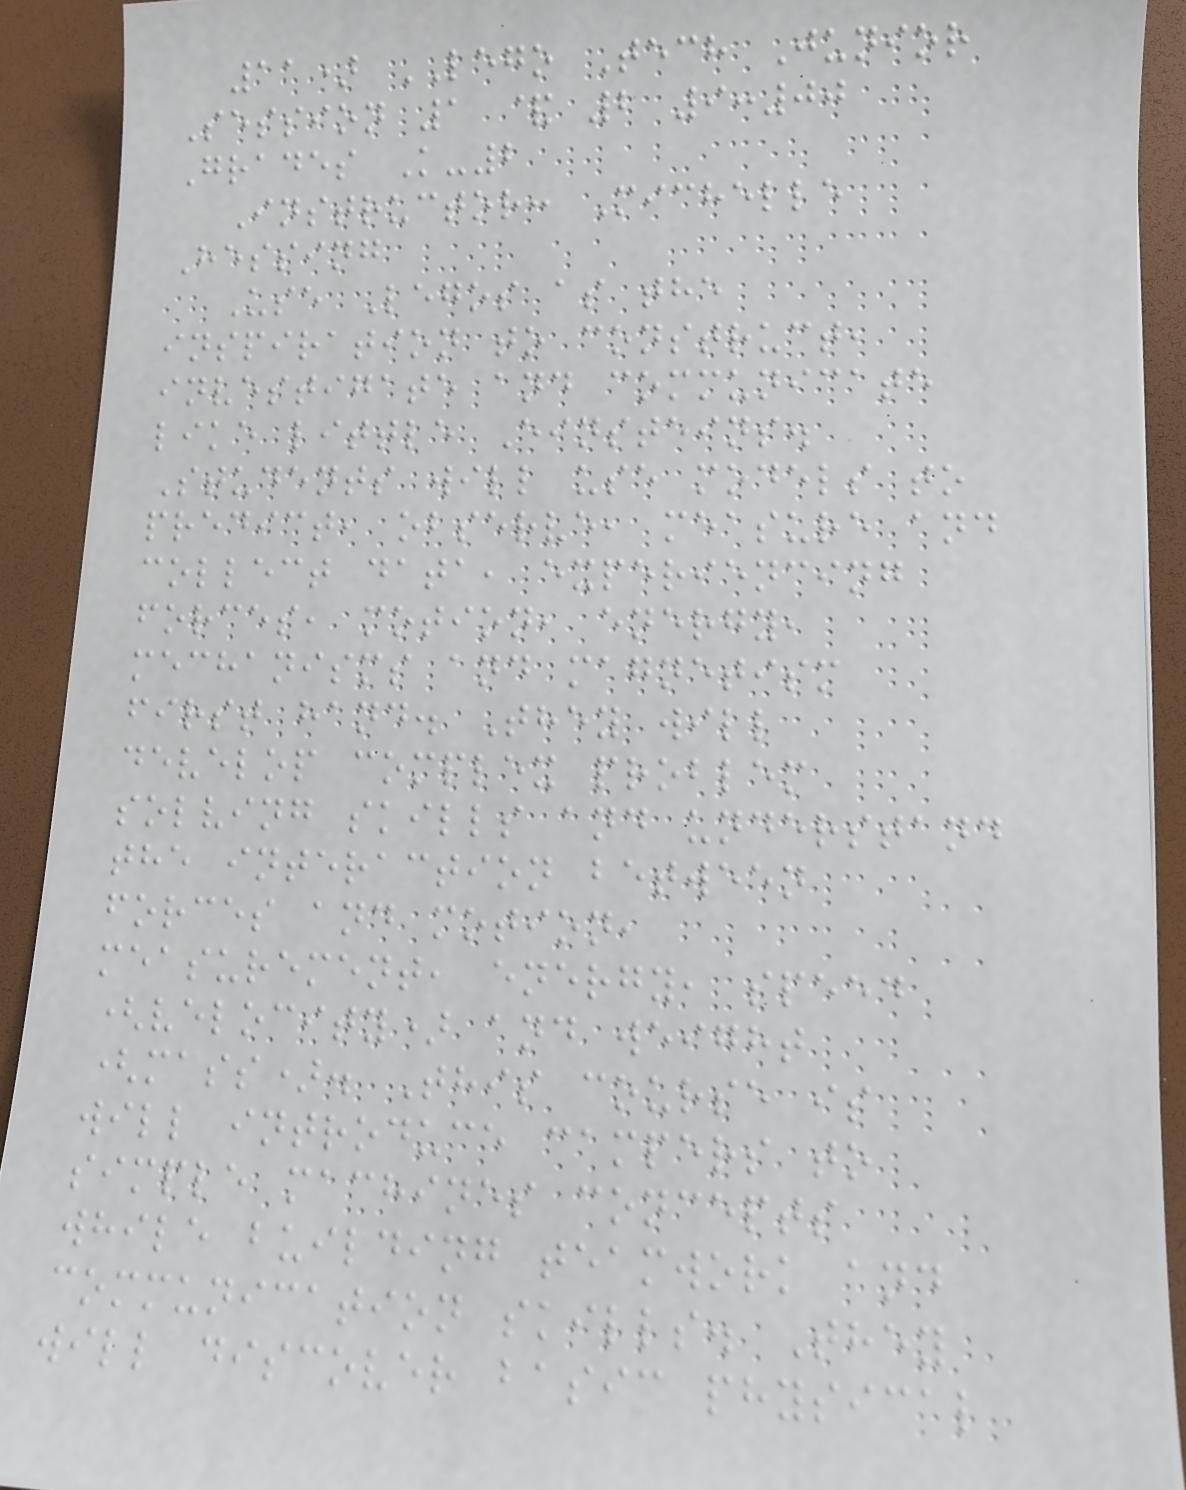11) LEGO Tech Junior
Session 1 & 2 9:00
Grades K-2
Instructor: Michelle
Hessing
Use Legos as the
inspiration to construct,
investigate and communicate
like little Einsteins.
Students will use models to
predict, observe, measure and
collect data, experiencing
forces, motion, energy,
mechanisms and magnetism
first hand. They will
develop complex problem
solving skills and understand
the interaction between
forces and motion,
measurement, energy, speed
(velocity) and weight
(mass). This course is
will introduce campers to
simple machines concepts
while building teamwork and
communication skills. They
will discover basic physical
